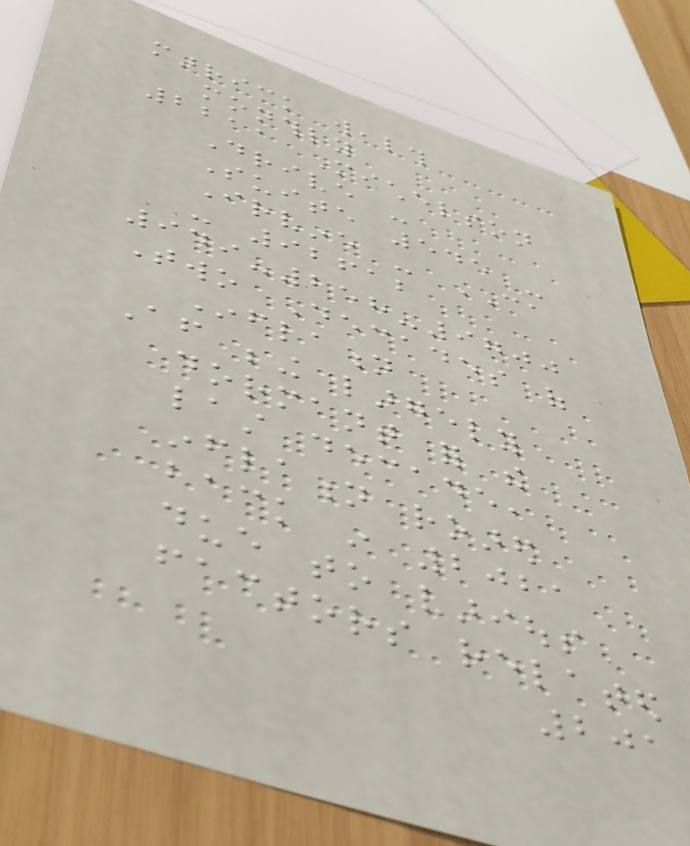marrick wealth
monthly
2211 Michelson
Drive -
Suite 545 -
Irvine - CA
- 92612
949-258-9700
Two Decades of
Inflation
After being largely
dormant for the
last decade,
inflation roared
back in 2021
due to various
factors related
201
